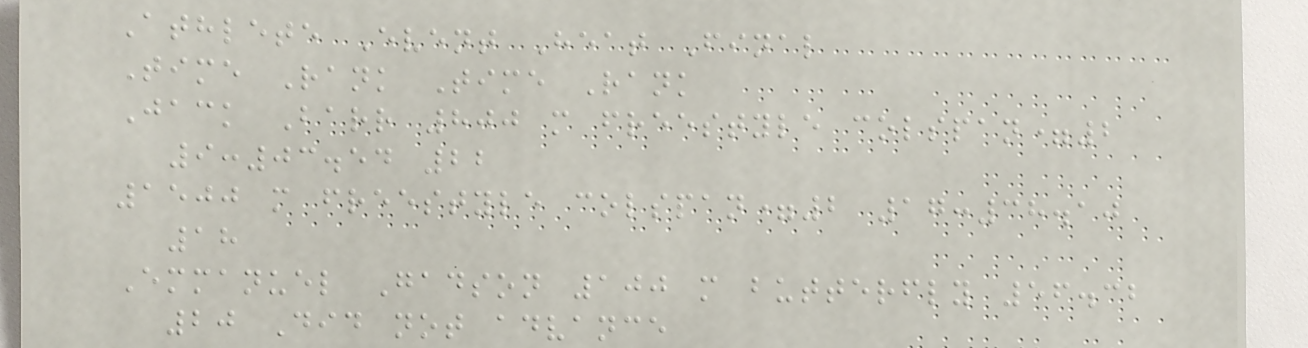Athlete Event Heat Final
Time Rank Time Rank
Jack Barr 800 m freestyle colspan=2
9:03.54 22
1500 m freestyle colspan=2 17:38.10
18
Emmanuel Gadson 100 m butterfly 56.32
20 Did not advance
